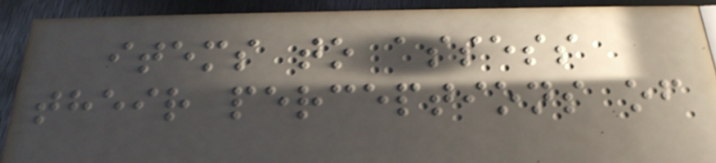items to assess
their perceptions of
